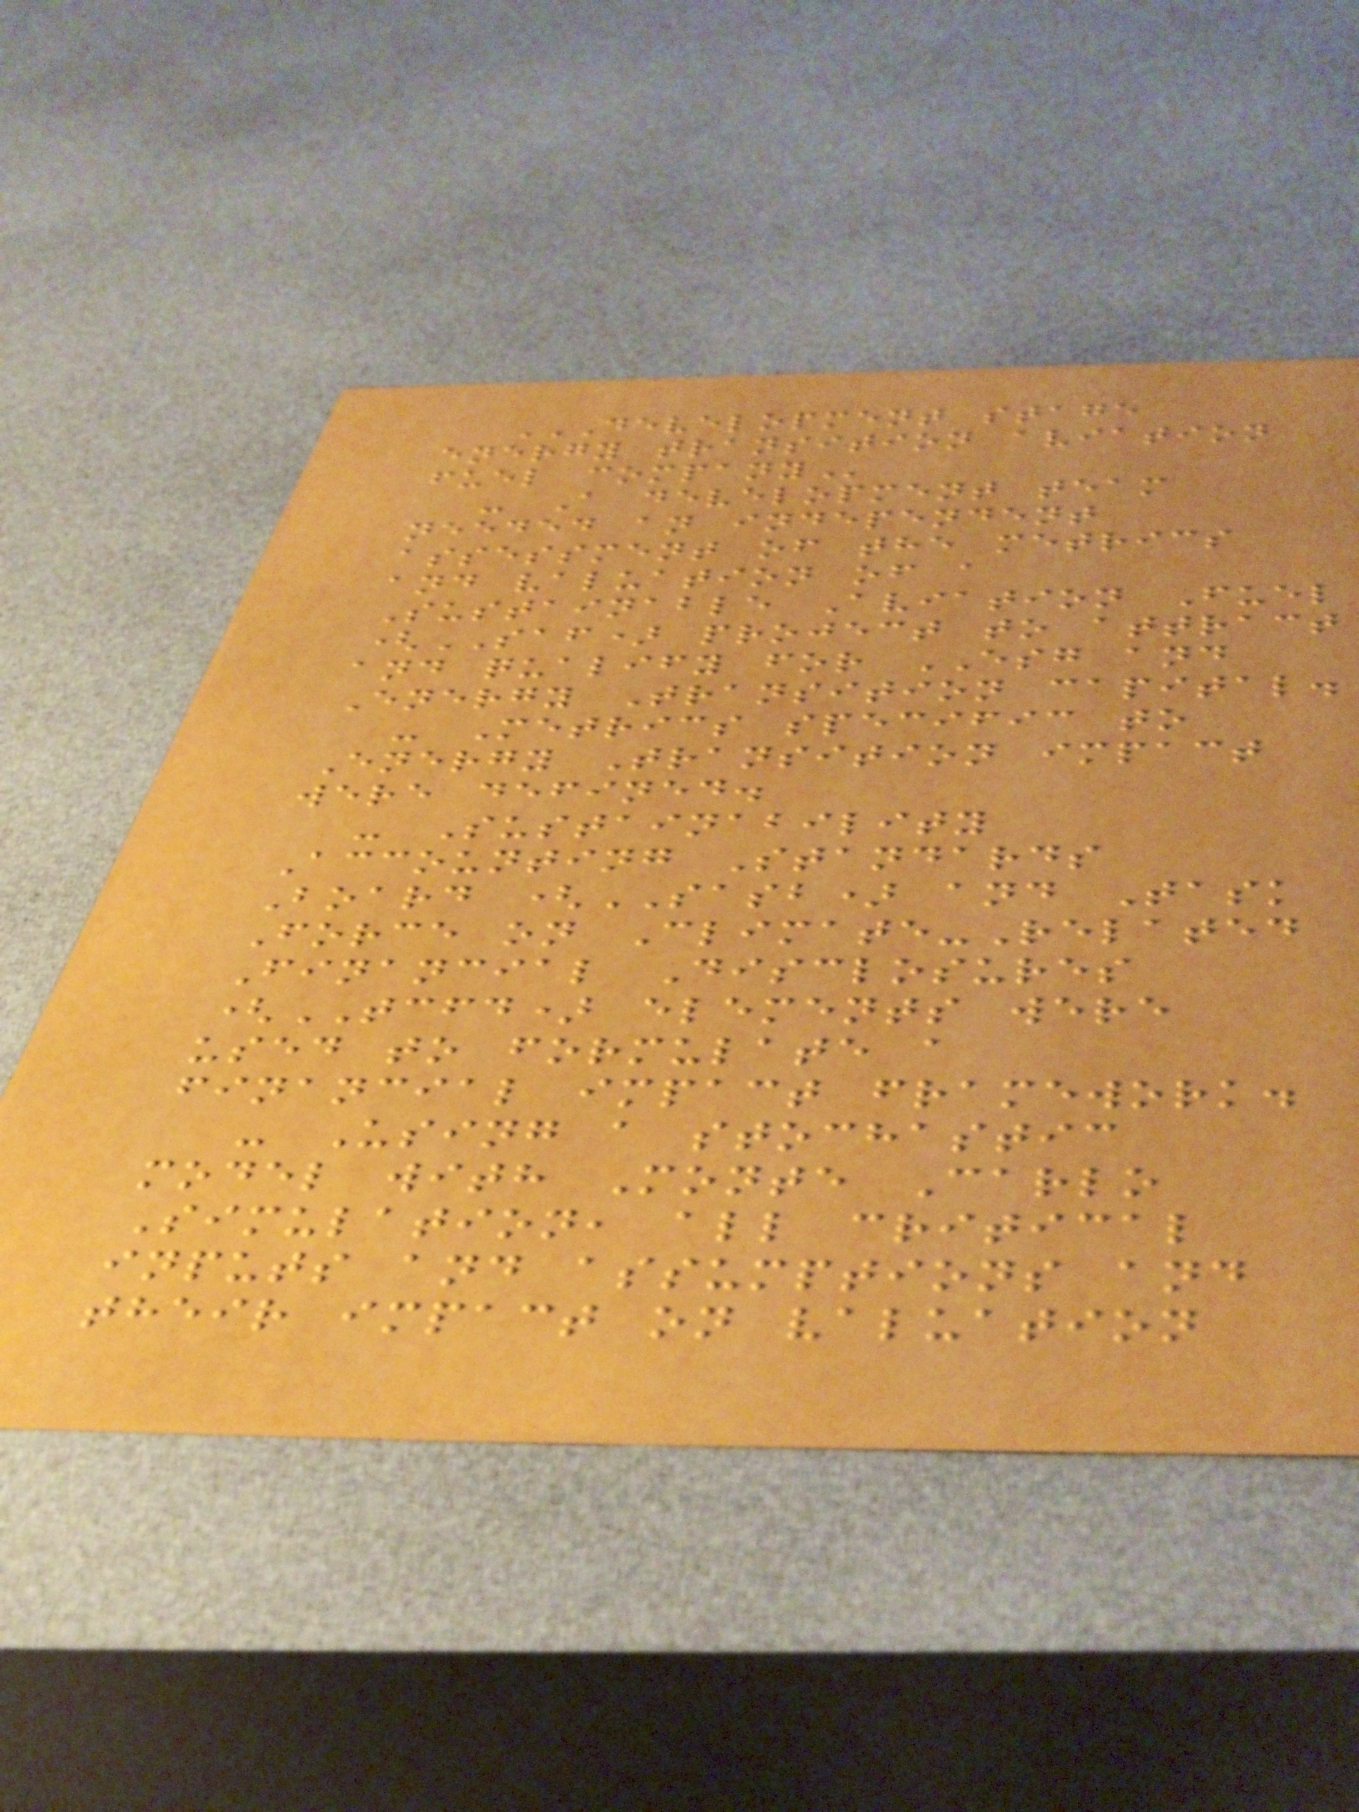DEVELOPMENT STAGE
ENERGY TRANSITION AVIATION
FUEL COMPANY
- A development team
needed an independent
assessment of the metrics
and valuation of a
Sustainable Aviation Fuel
(SAF) project to attract
and qualify for ESG and
Energy Transition capital.
- Metrics specific to
Energy Transition impact
were defined.
- Sustainability
Accounting Standards
Board (SASB) and Task
Force on Climate-Related
Financial Disclosures
(TCFD) elements were
used to formulate a
financial impact framework.
- Using a stochastic
model with Monte Carlo
Simulation, all critical
inputs and assumptions and
their impact on valuation
